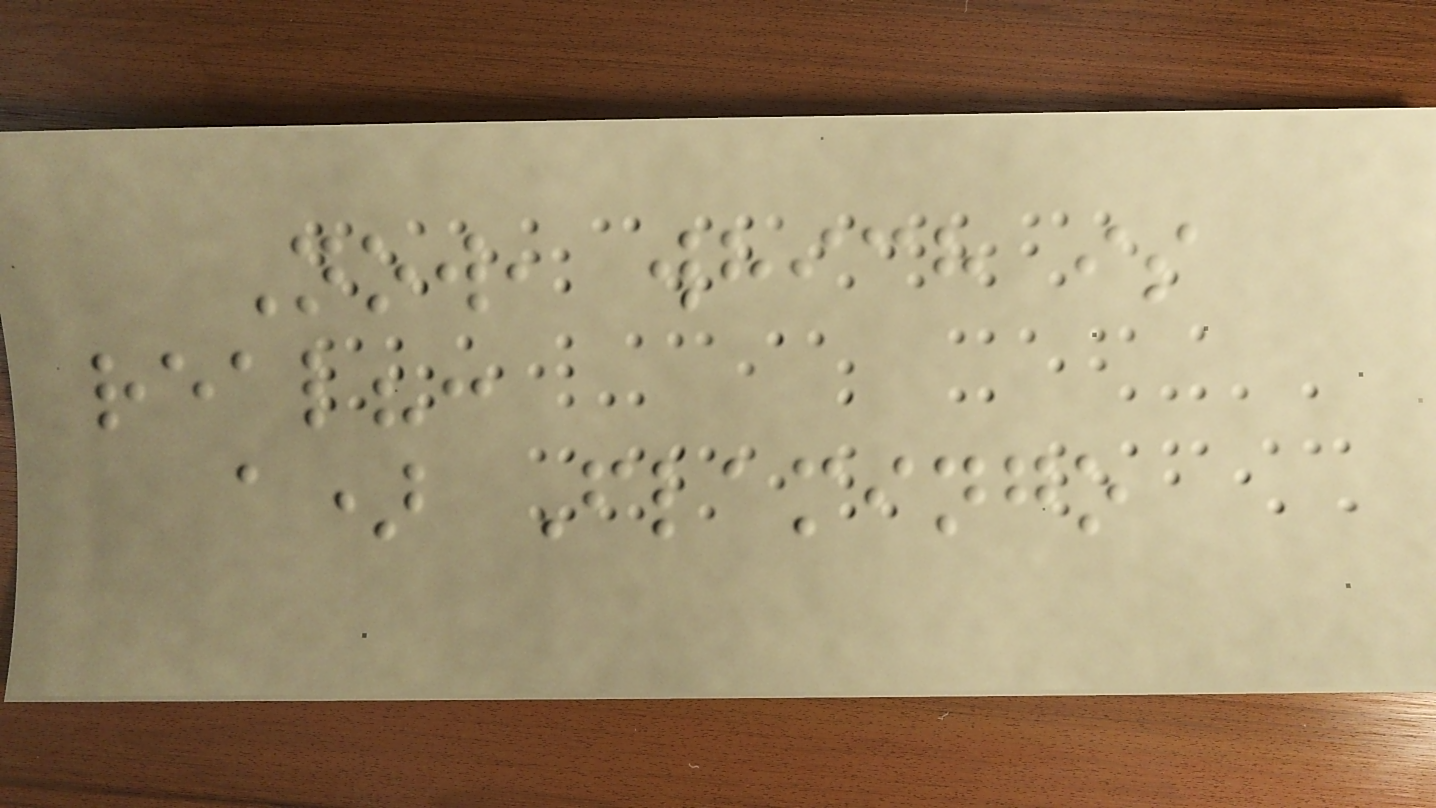Now, which is
real?:
a) Flamingo
